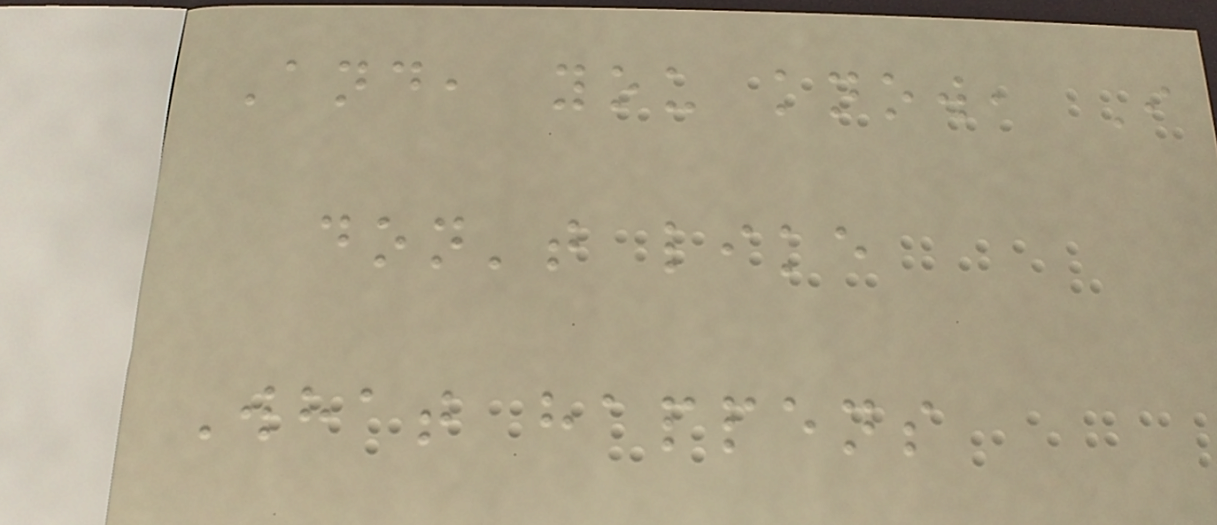And, you know, I
don't like
What happens
